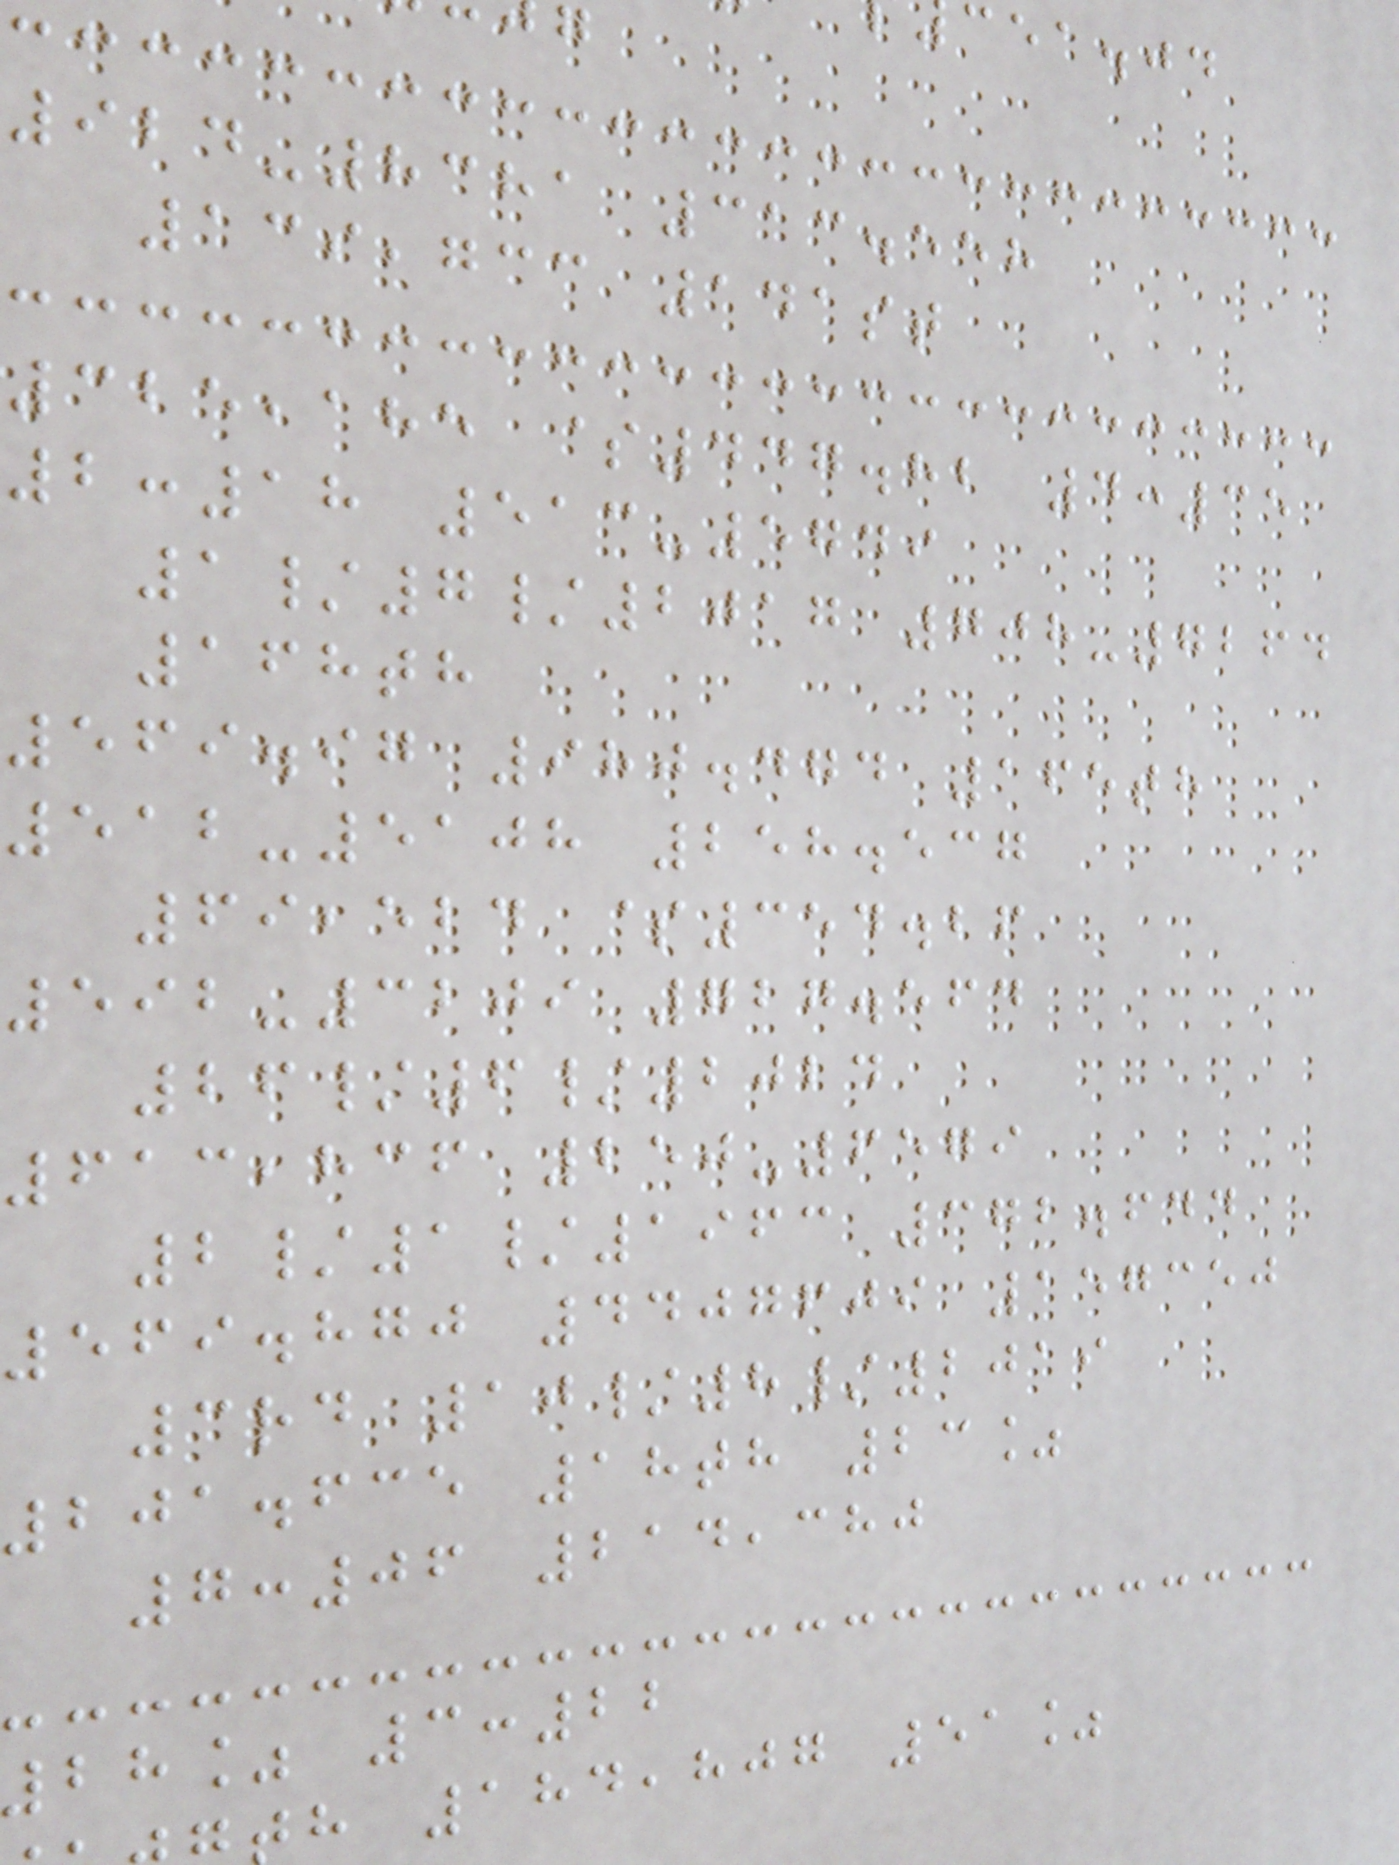cea.jd
924-8381 313.558
139,733 141st
325,185 $447.82 4:35
2:18 513-5749
1/7/2017 708-7264
168th
569.97 980.474 165th
512-5108 258.537
69,524 $354.26
592-3209 727.564
26/6/2024
613,836 250-6579
2/1/1963 372.644
569.870 4407609 157350
3rd 10/8/2019
201.635 18th 23%
7:06 214,380
28% 3:22
h 184,807 51%
